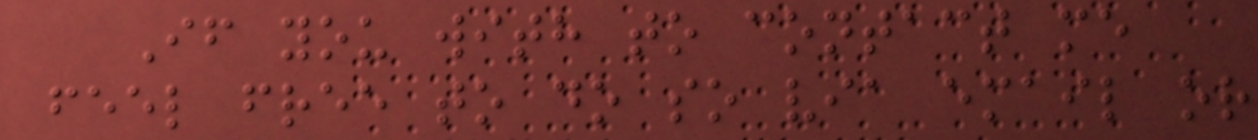If you with to contact me
feel free to do so via email or
